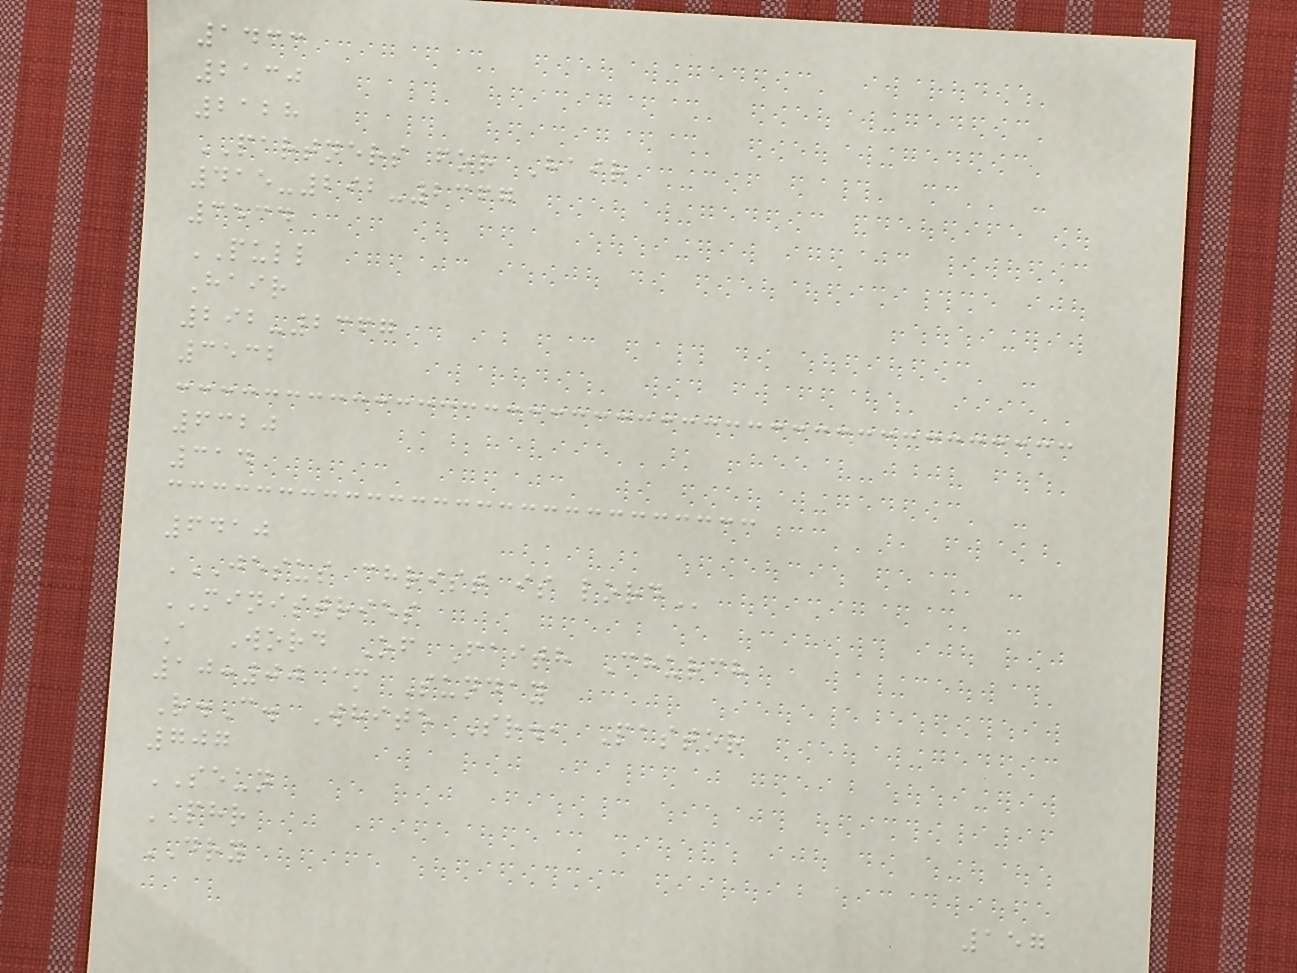1433
2130
2128
PARTNERS for Hair
415-292-2367
3534
PULL
Hair
292-2367
3532
6320
314
6410
JESUS CHRIST IS LORD
MINISTRIES
A Word Of Faith Church
10:00 am Sunday
R.C. White Sr., Pastor
707
SEUN
PHR
DRY
157
